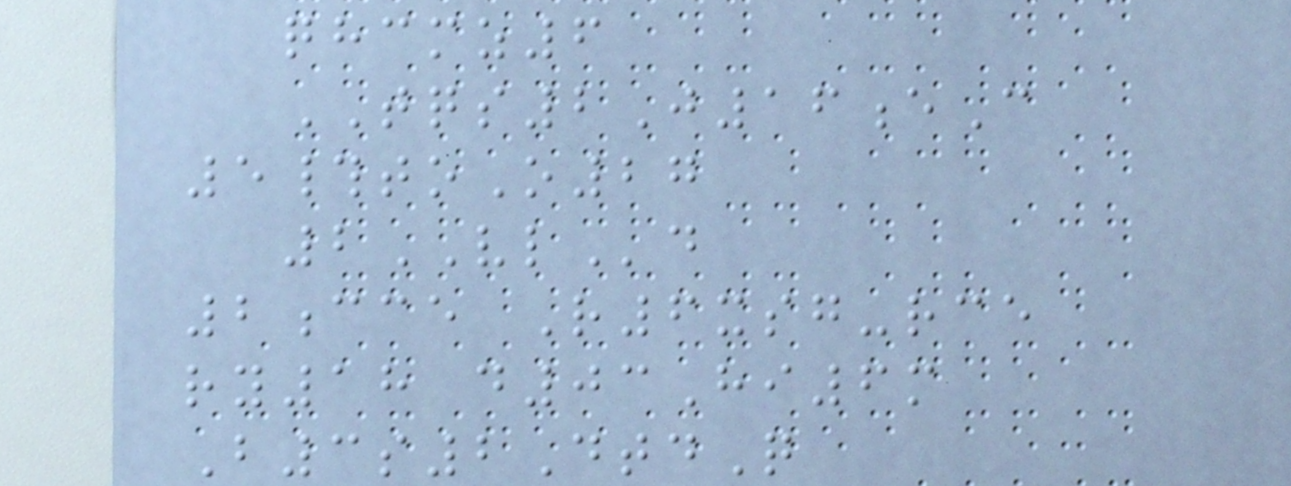qhcmz6
TQS2J16eC
5#toO27
2VLd
2cce R6xsg-rce
ry18 d03Hi6m
B3s2DtdQ
